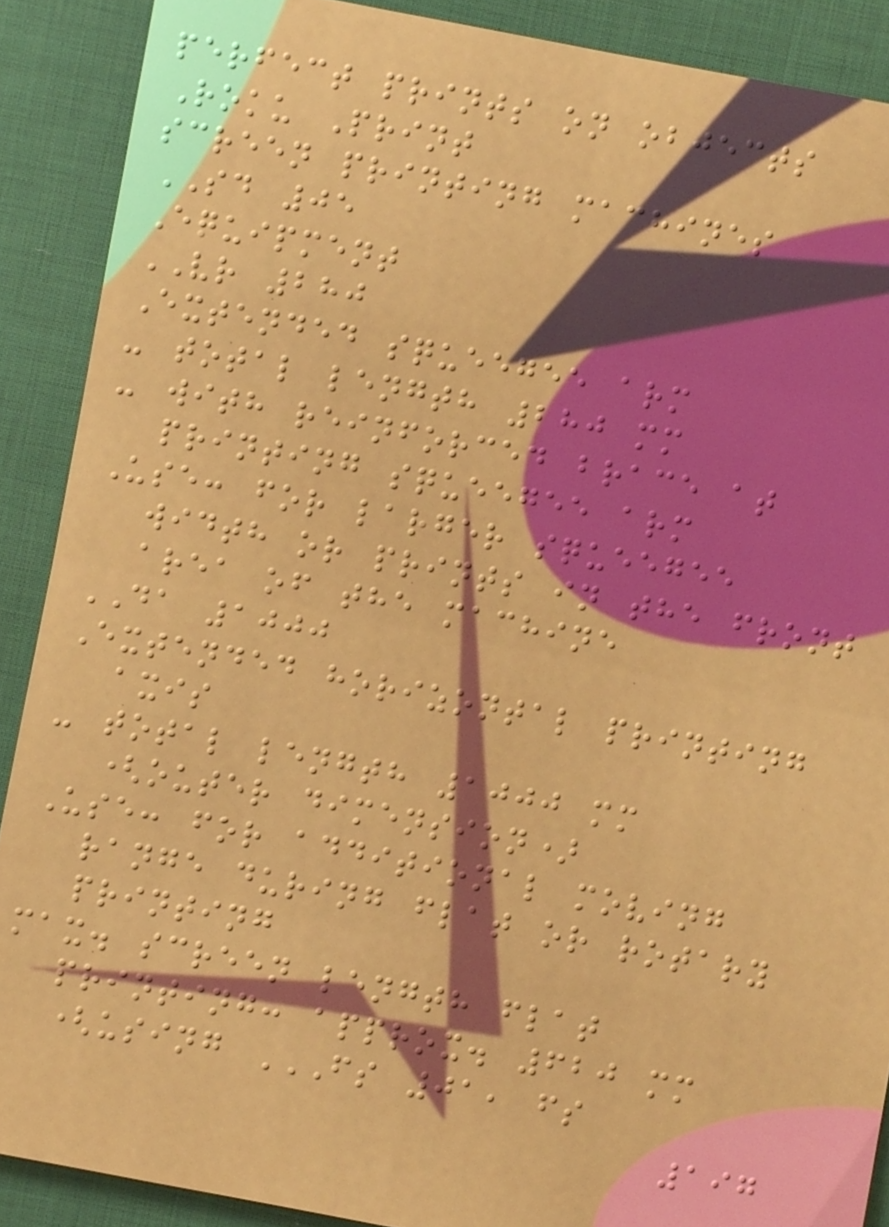perfect prints on objects
Roku Print
screen printing machines
SD 05
Equipment
VR 280
Extended squeegee arm
- total length 280 mm
- with reinforced brace at
printing squeegee arm
Use: for larger squeegee
width or prints in the front
area of the machine
DA 1000
Extended horizontal printing
axis
- total length 1000 mm
(outer dimension)
Use: for additional moving
range during flat or rotary
printing
max. screen length flat
printing: approx. 620 mm
(using FS 01, FS
197
